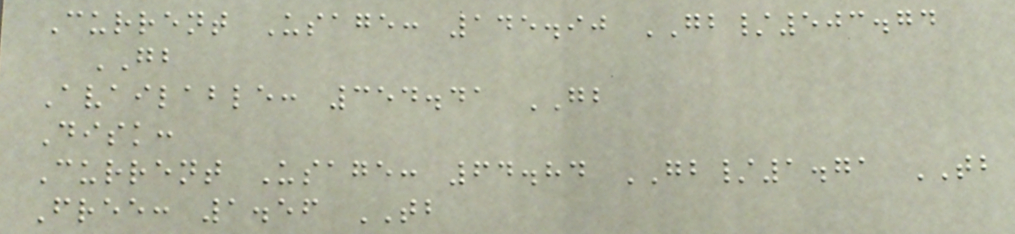Current Usage: 145.90 GB/503.74
GB
Available: 354.41 GB
Disk:
Current Usage: 64.84 GB/1.71 TB
Free: 1.56 TB
